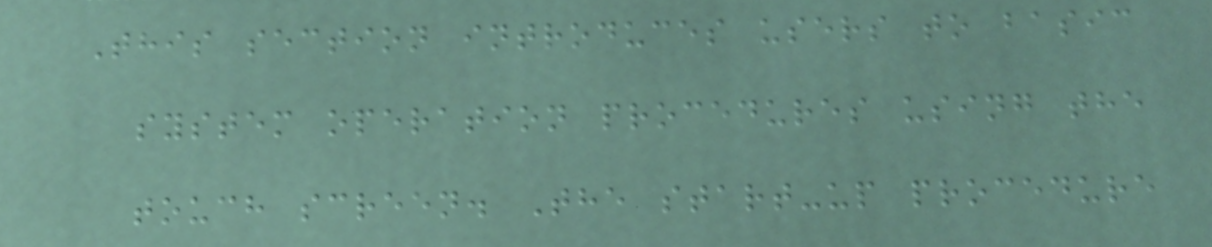This section introduces users to basic
system operation procedures using the
touch screen. The start-up procedure
